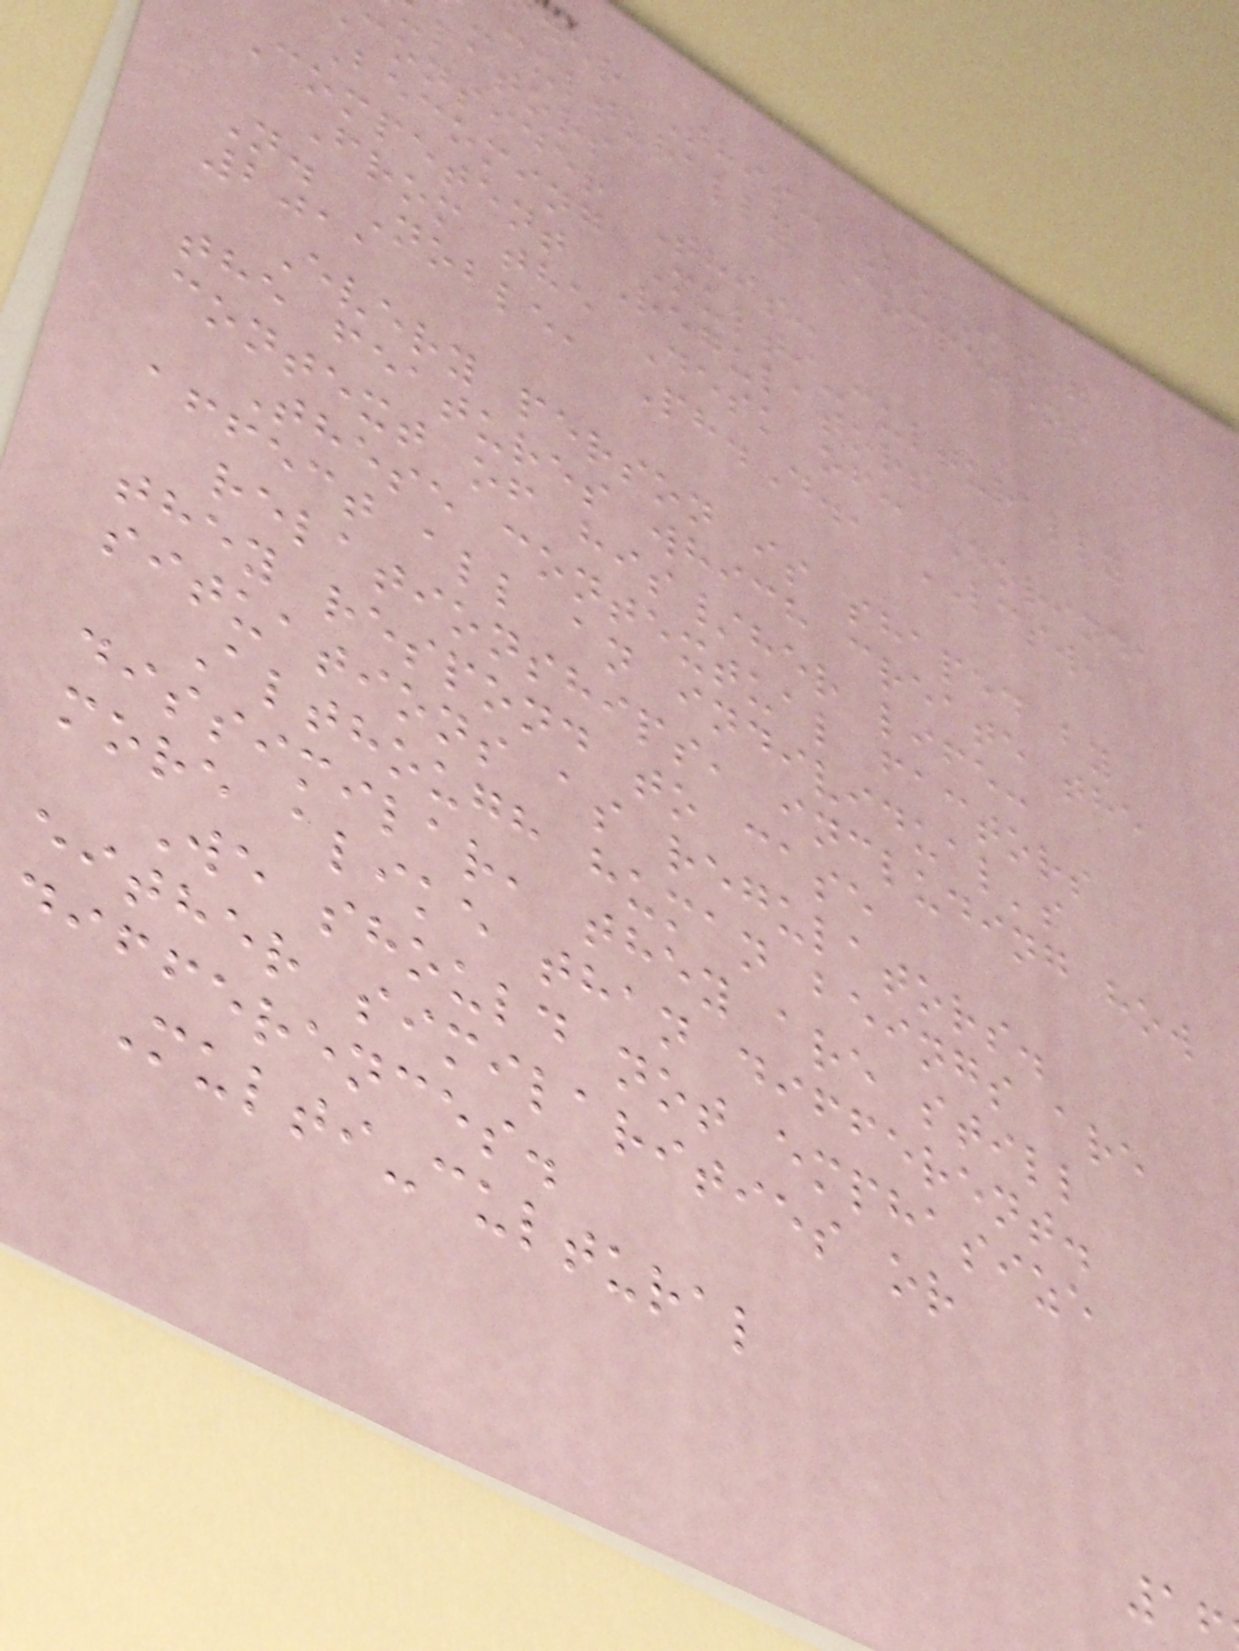der This: Becoming
-culturally Competent
lators
consider This:
Becoming Multi-culturally
Competent Regulators
From the Desk of: Dorinda
N. Noble, Ph.D., LCSW,
2011
Every person is shaped by
the features which create the
context of his/her life:
These contextual factors
affect all an individual's
relationships, including how
they respond to case
situations as regulators.
Although human beings are
dissimilar, they are still
more alike than different.
We should not emphasize
either similarities or
differences.
Multi-cultural
